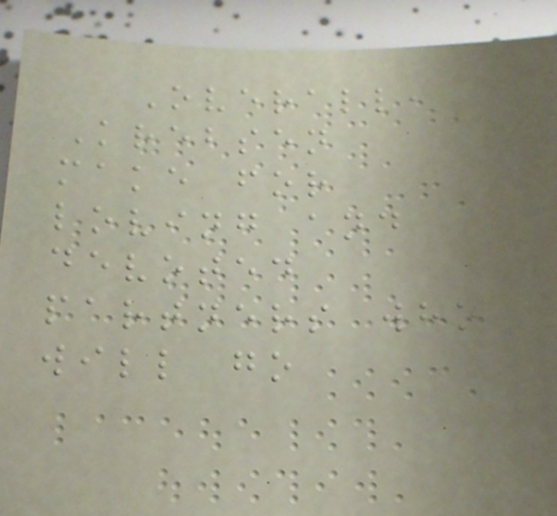Overall,
Krebsen
make for
loving and
devoted
partners who
will go
